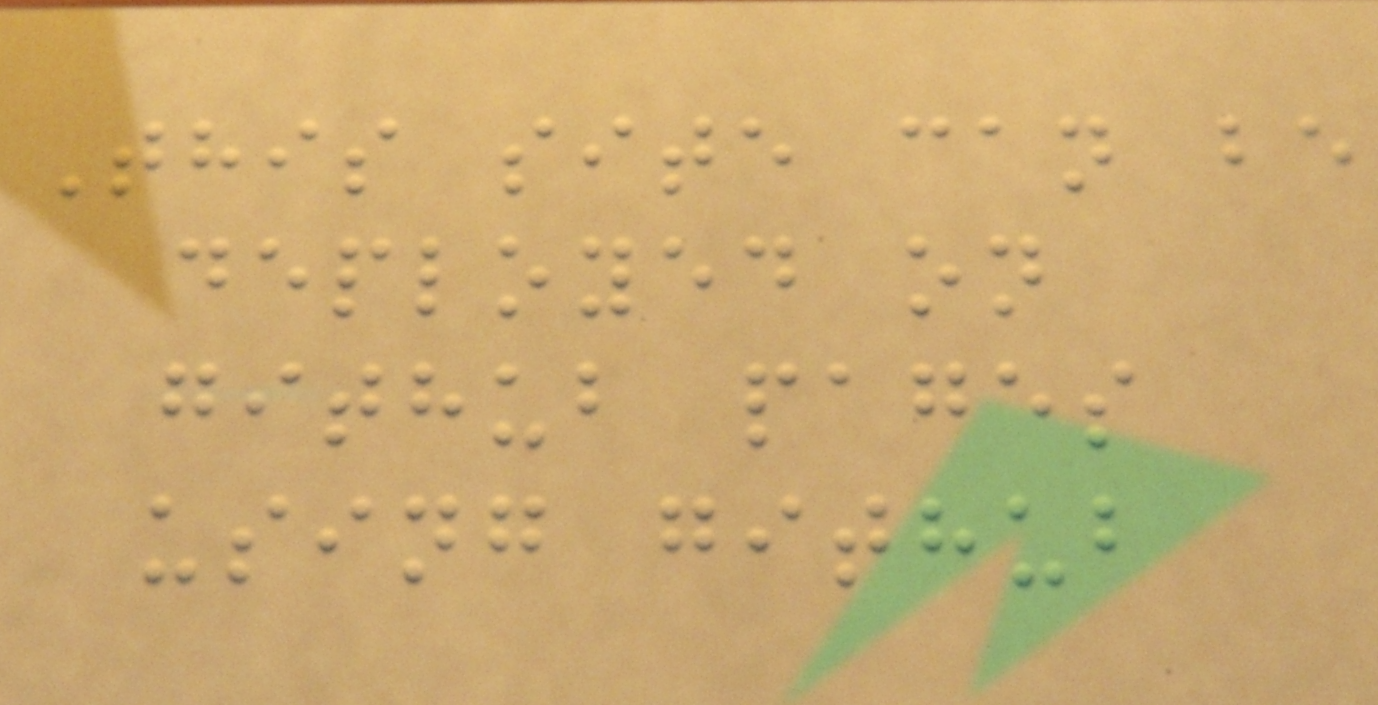This site can be
deployed on
github pages
using github
